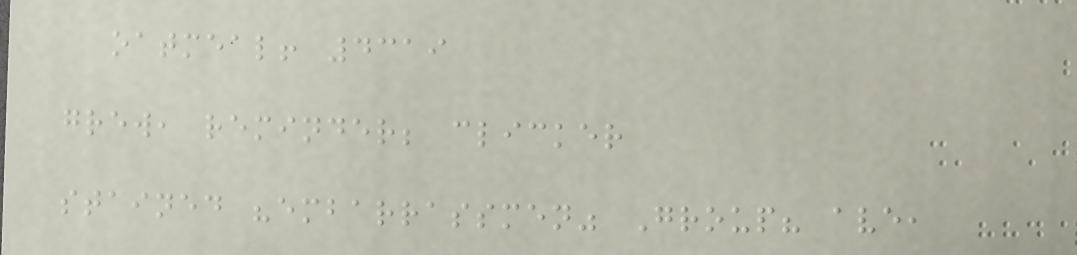oatmeal! 4319
grew, reminder; clicker
stained "embarrassmen" Group? ave,
